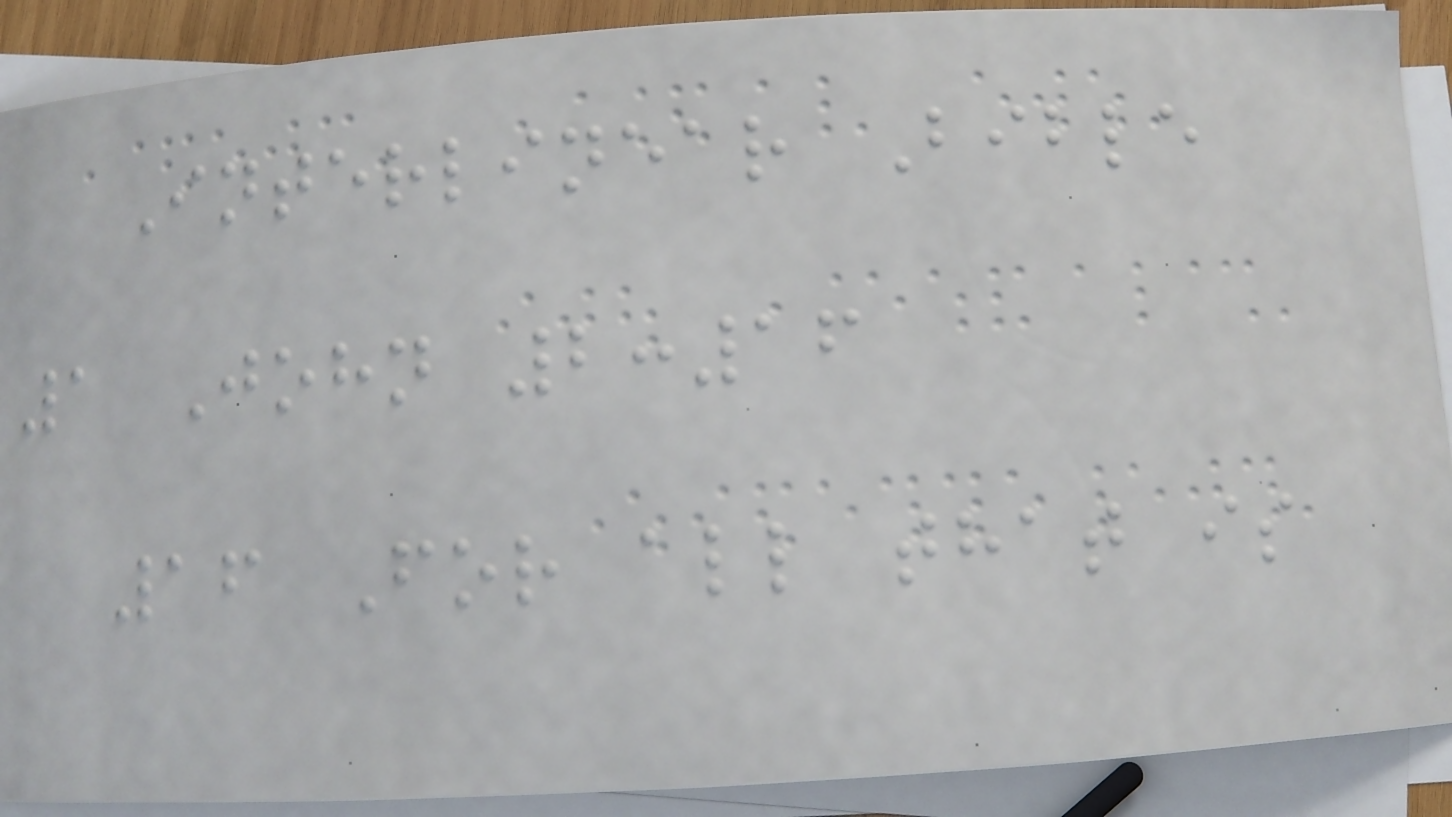Interlinear Bible
1 John 2:16
16 For all that is
